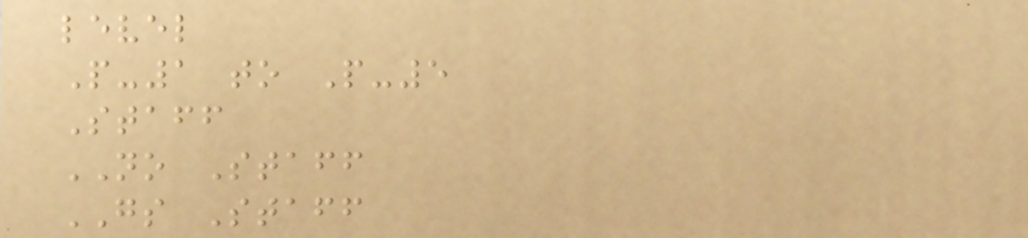level
P-1 to P-5
Staff
NO Staff
GS Staff
